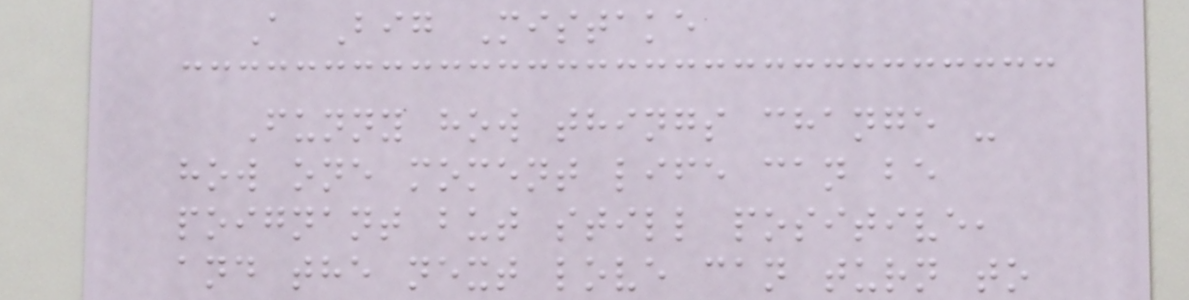A Big Mistake
Funny how things change -
how one moment life can be
poignant but still positive,
and the next love can turn to
